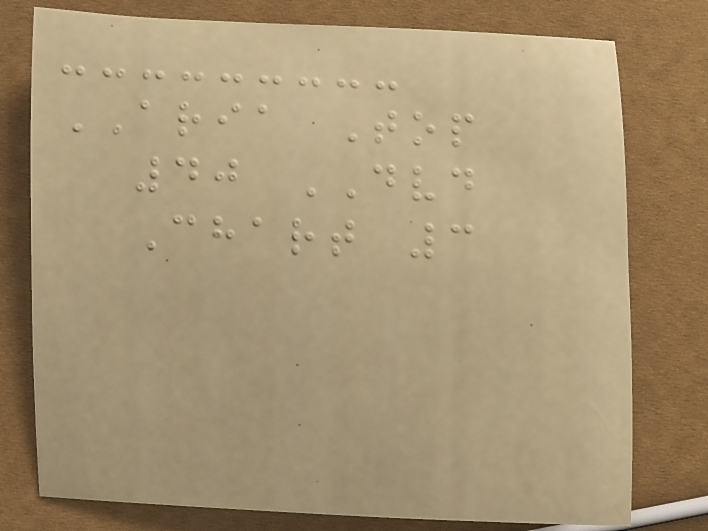ARIA Top
40 DVD
Chart 3
